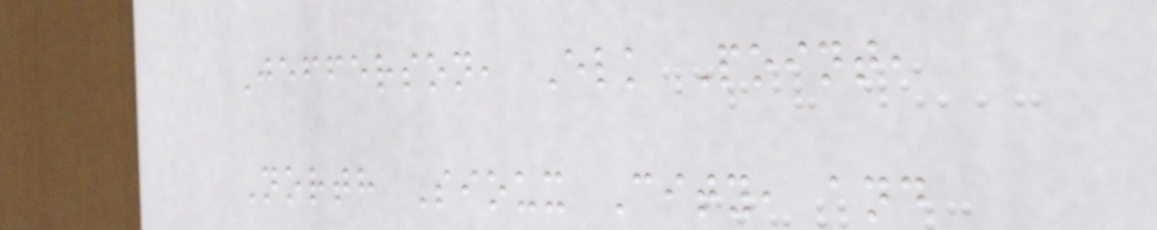Jefferson, Elk Point,
North Sioux City, and
